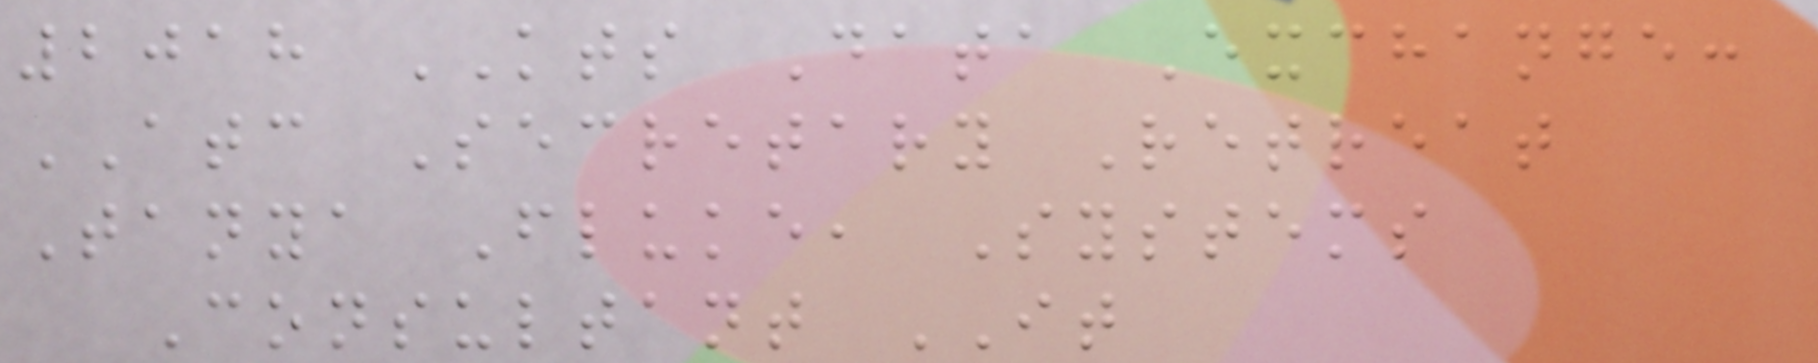2018 KTS Data Exchange:
ATC Secretary Retreat
Tanya Fluke, Systems
Consultant IT
